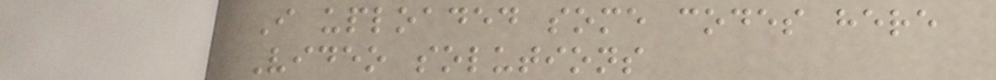I uploaded some codes here
Video solutions
